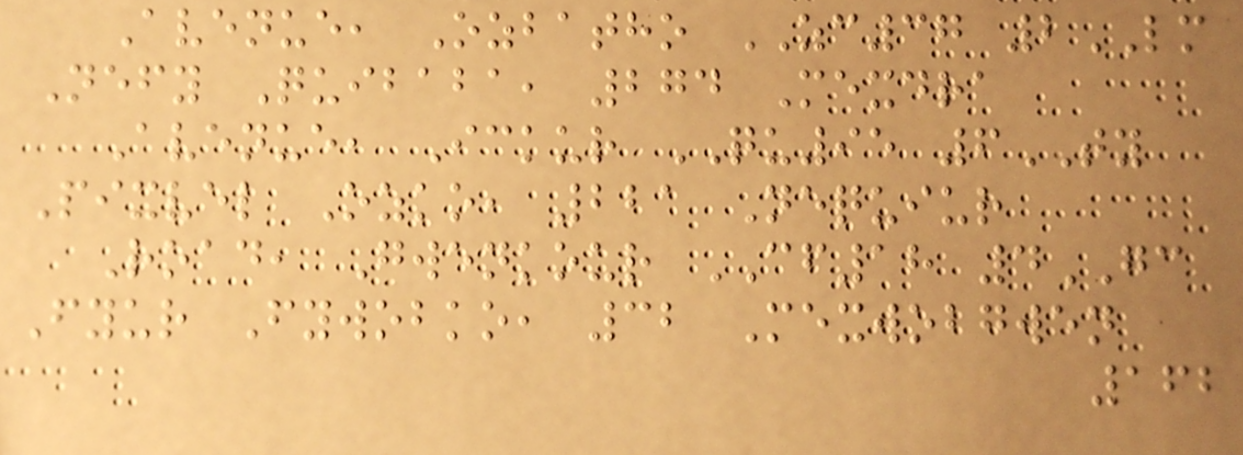Avenue, Ozbatho ZC37 2LM
Nefy Quibaba, 274 Mexdra
Avenue, Ickur QU95 6TY
Pixvel Ozko, 221 Nequiur
Road, Gwenkour CF18 4GC
Fyur Fywobko, 32 Mexwobgwen
162
